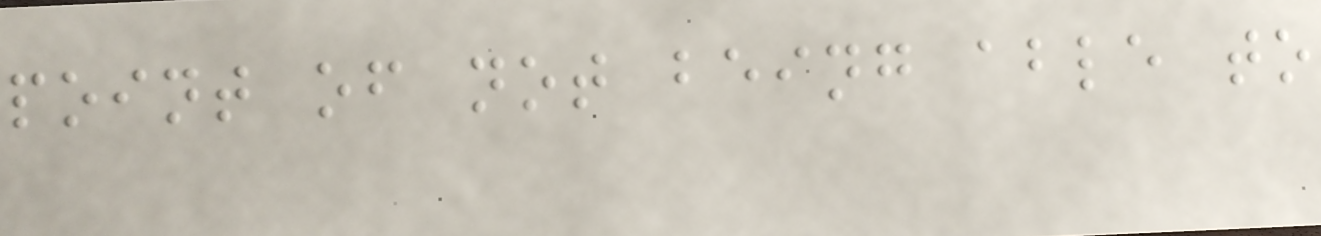point of not being able to
